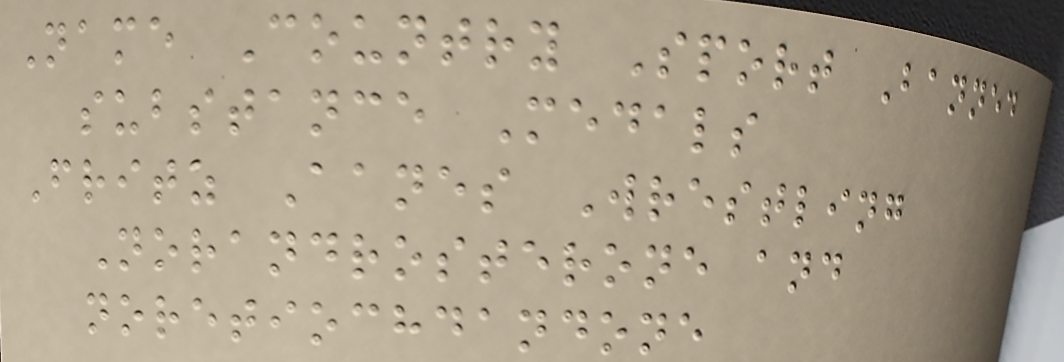Name Country Sport Banned
substance Medals
Fritz Aanes Wrestling
Norandrosterone and
noretiochdandone
